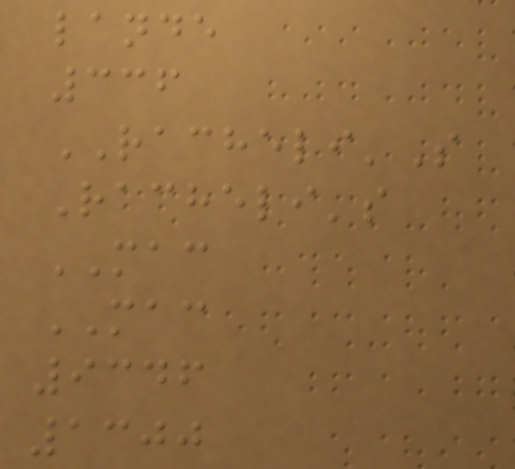lande
336
RACHELI'S
Racheli's
MAC
MAC
9346
1300
